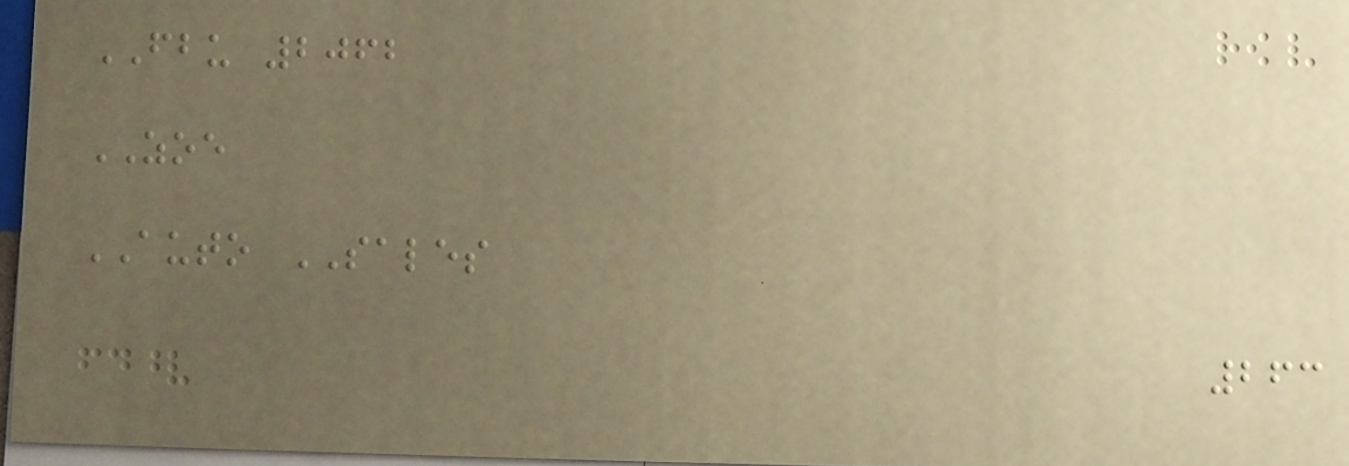FBU 2062
ZOE
AUTO SALES
263
